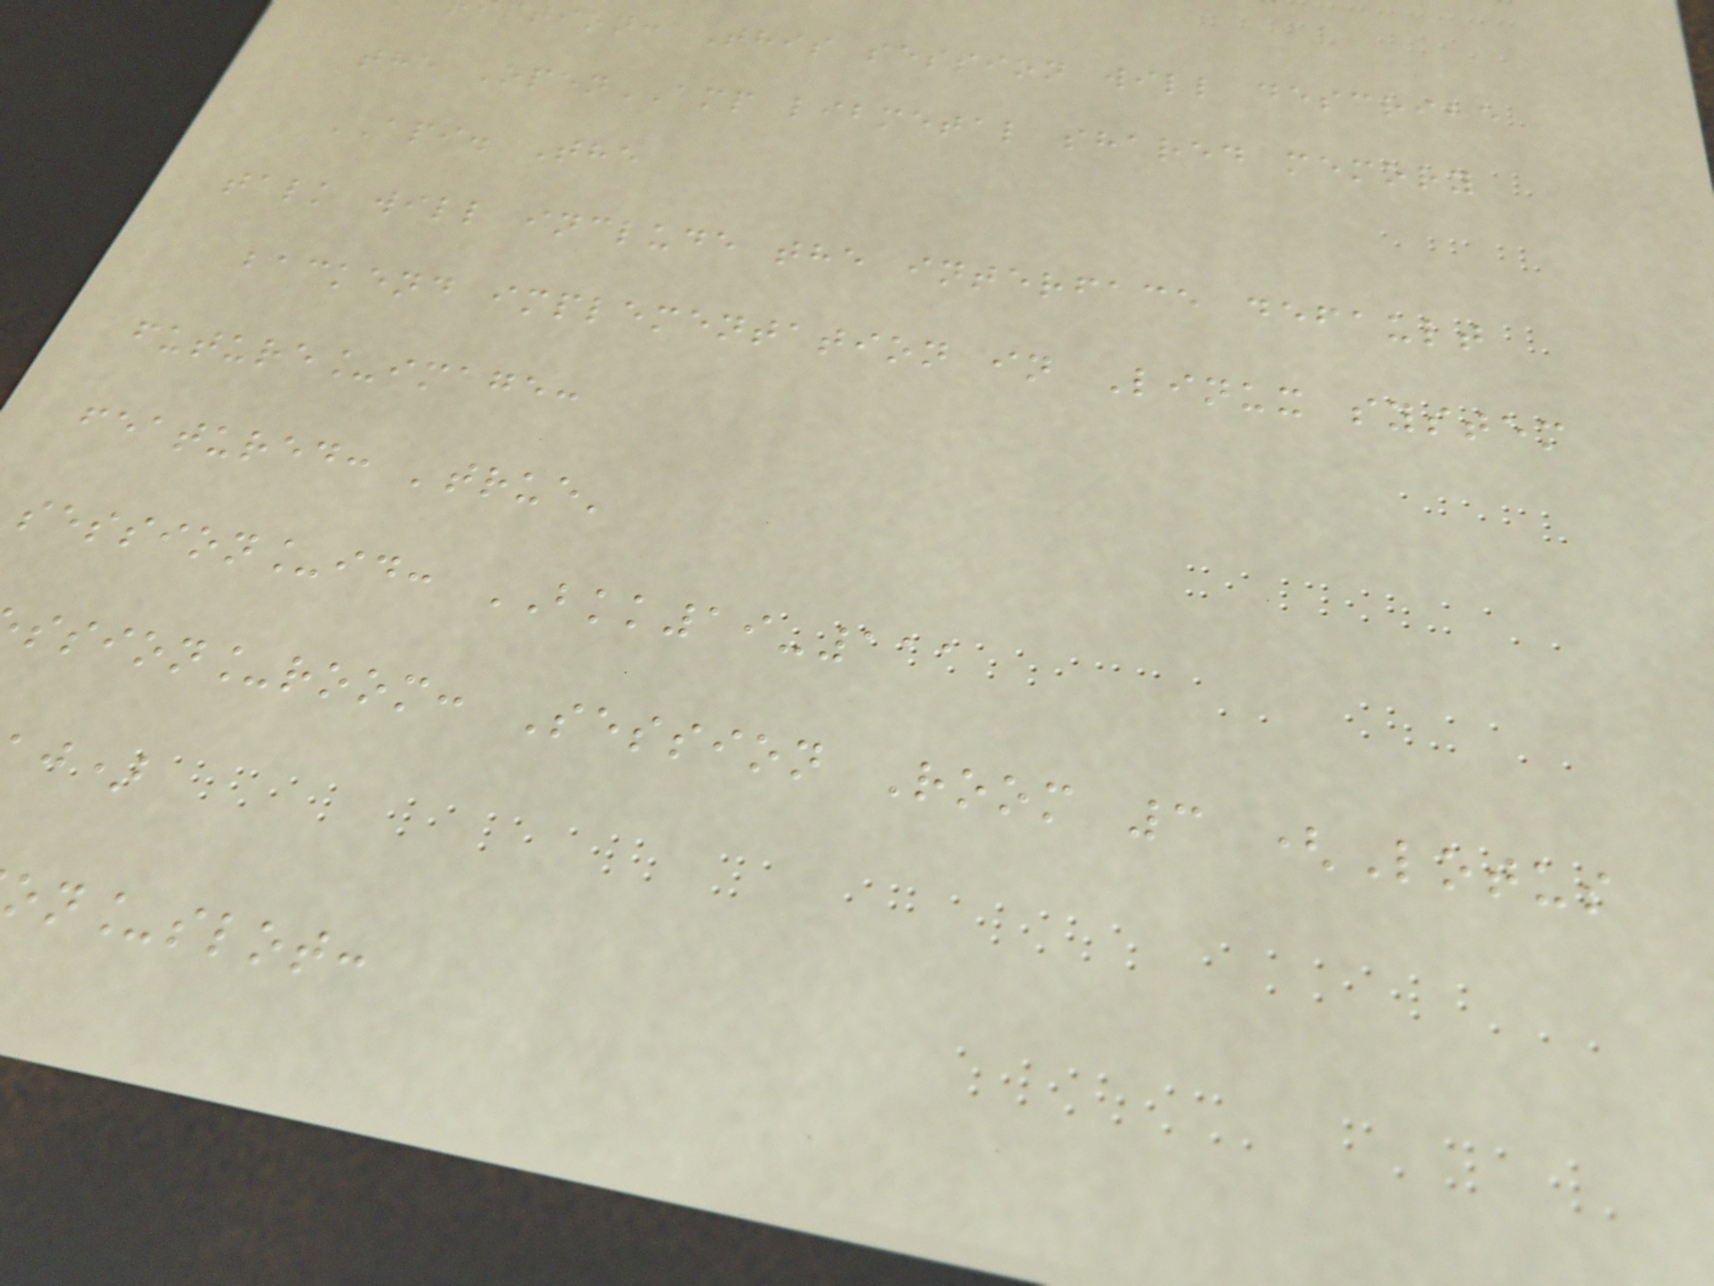tion: This session will describe
the OpenAMP libmetal shared memory
API. The
talk will include the interface default
backend implementation in Linux system
future_image:
featured: 'true'
session_id: BKK19-111
ssion_room: Session Room 3 (Lotus
on_slot:
